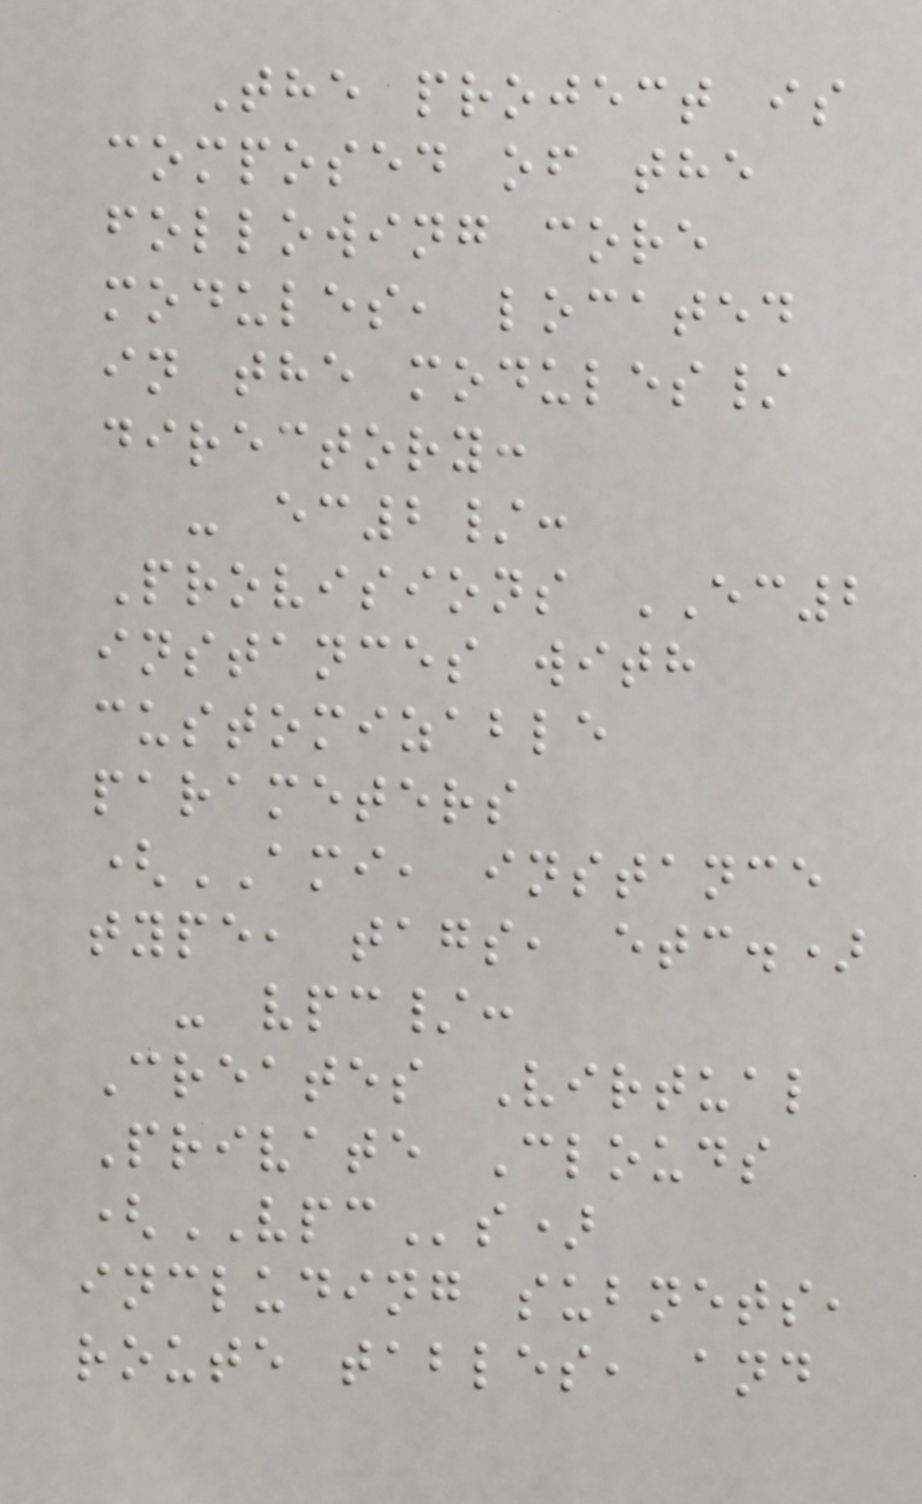The project is
composed of the
following core
modules, located
in the modules/
directory:
- ec2/:
Provisions EC2
instances with
customizable
parameters
(AMI, instance
type, tags, etc.)
- vpc/:
Creates Virtual
Private Clouds
(VPCs)
including subnets,
route tables, and
